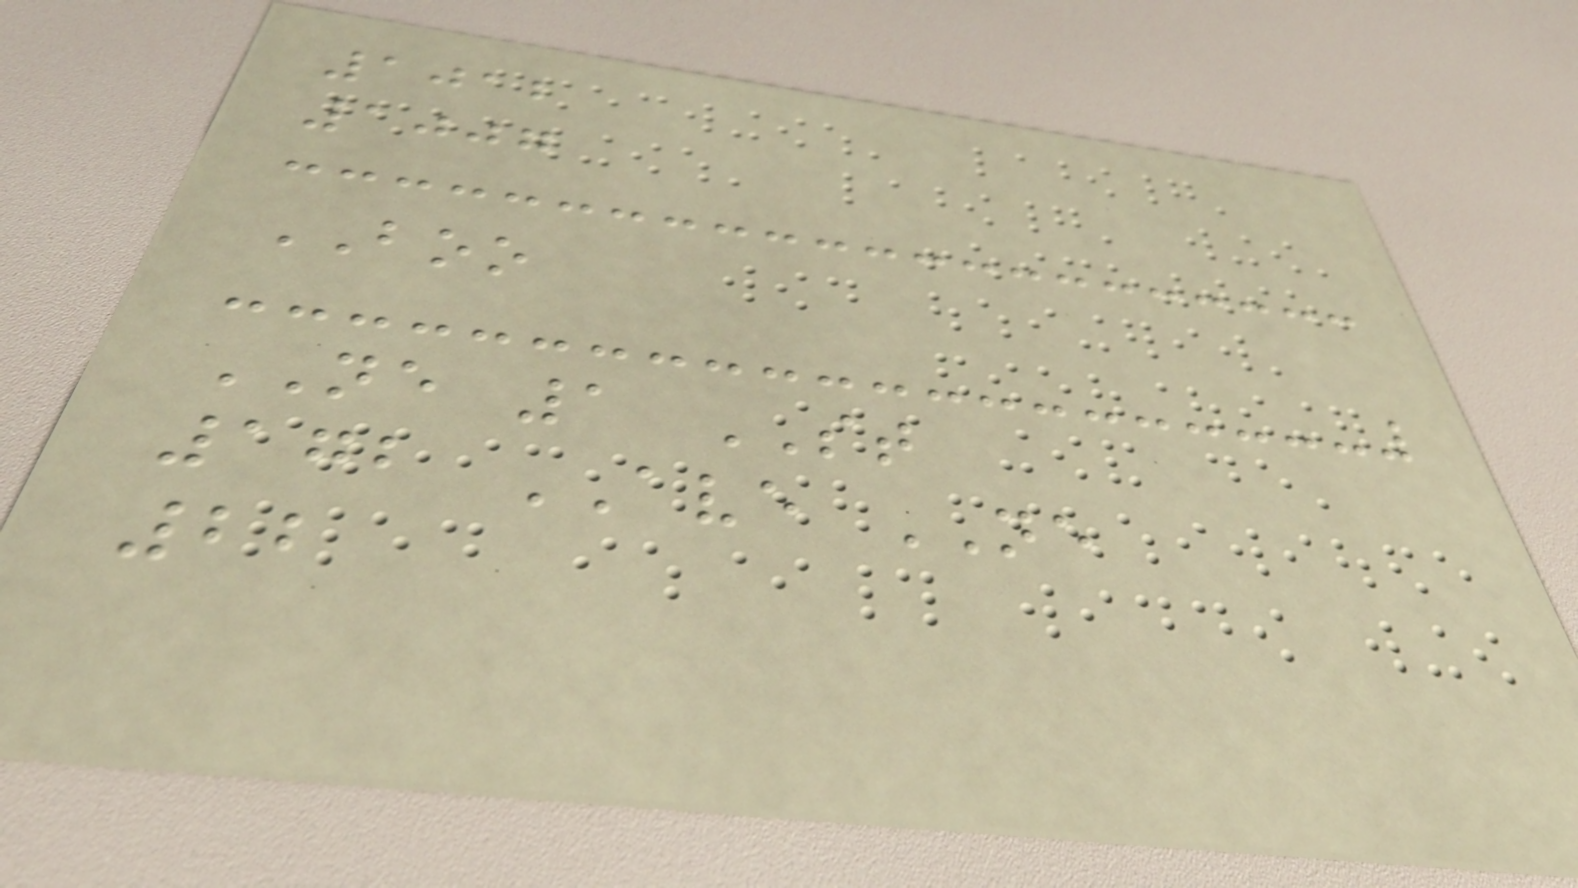1012
1007
BOO
NE 1 ST
172 AVE NE
22
